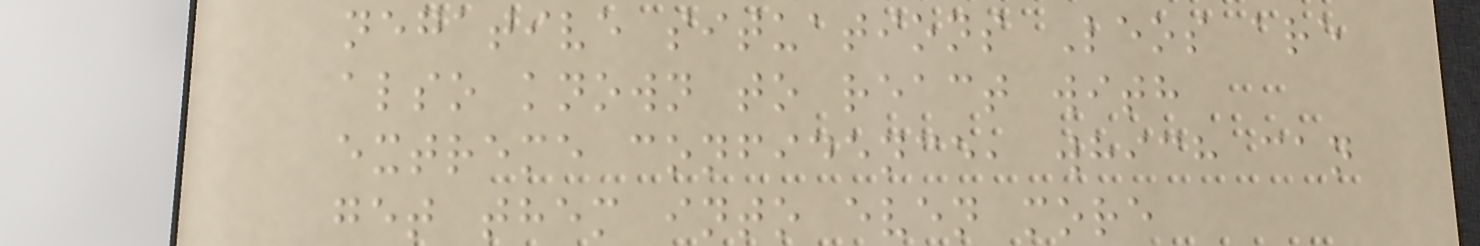negative situations Leos are
also known to react with
extreme confidence, which can
get them into even more
